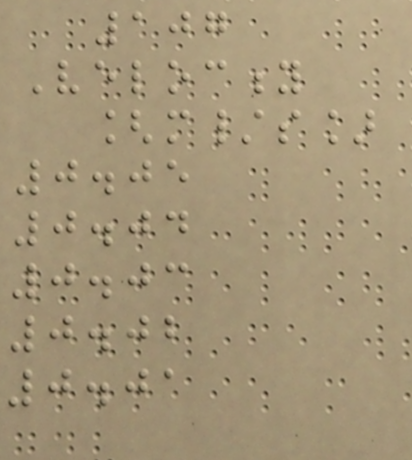107
Velocity
[m/s]
0.05
0.04
0.03
0.02
0.01
